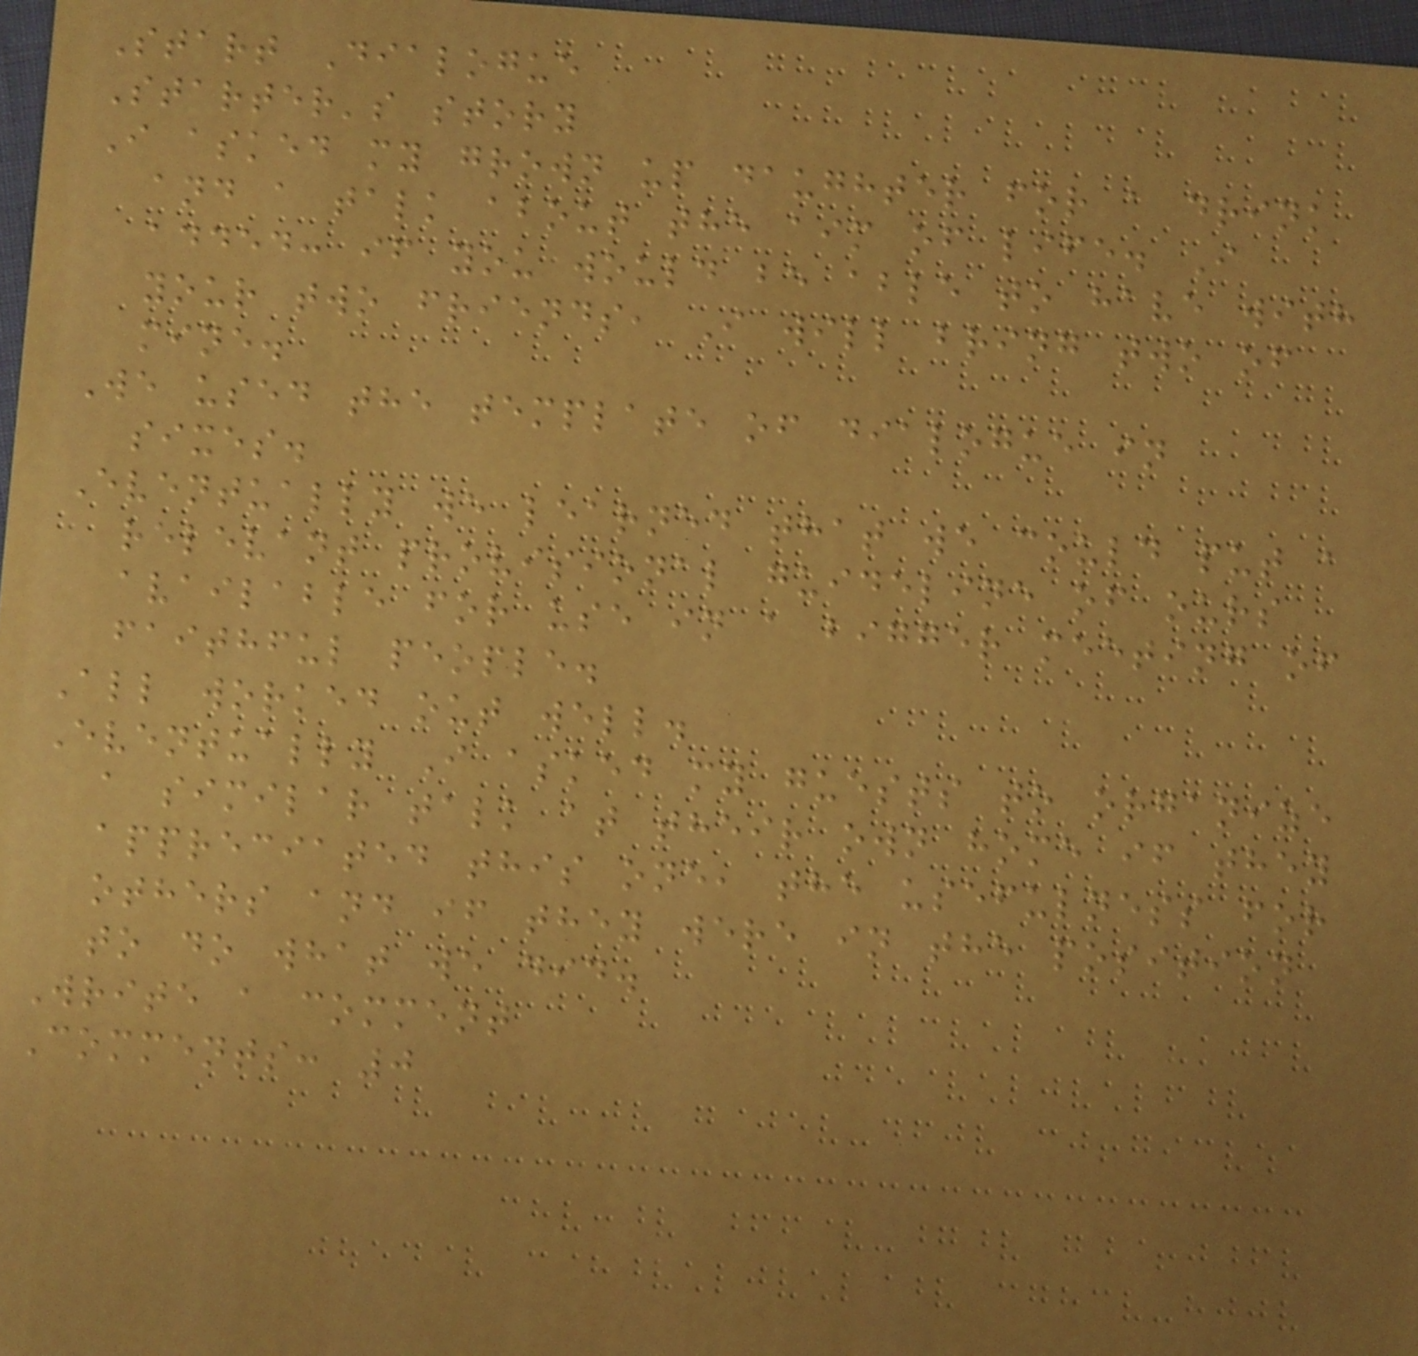Start Dialogue
Starter's story
I asked my grown up daughter for a drink
and a talk about the aim of life. I
added: if you would be able to have with
your two friends, I will bring two of
mine.
We used the template of dialogue in
sixes.
Eventually we learned that we could put a
relevant provisional guideline of ours
available for use in a bigger meeting of
faithful people.
All worked out well.
Eventually I asked my guests to organize
a similar talk at their own home if they
appreciated this one, the usefulness for
others and if they were in the position
to do what we did.
Write a comment
Comments: 0
